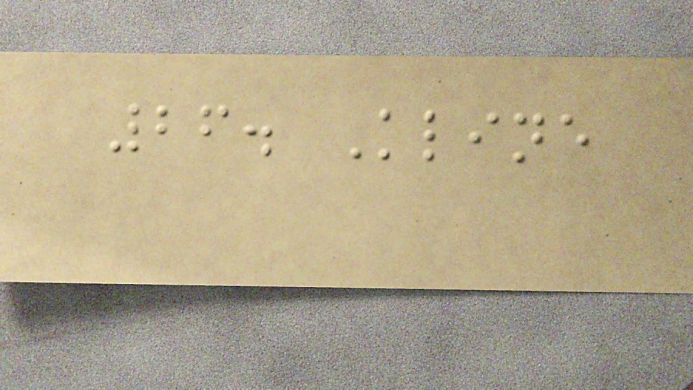26. Kline
